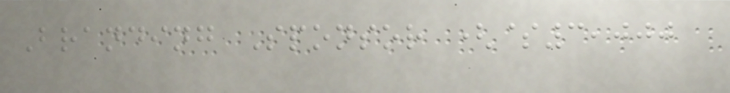Branding Sponsor ($3,000
